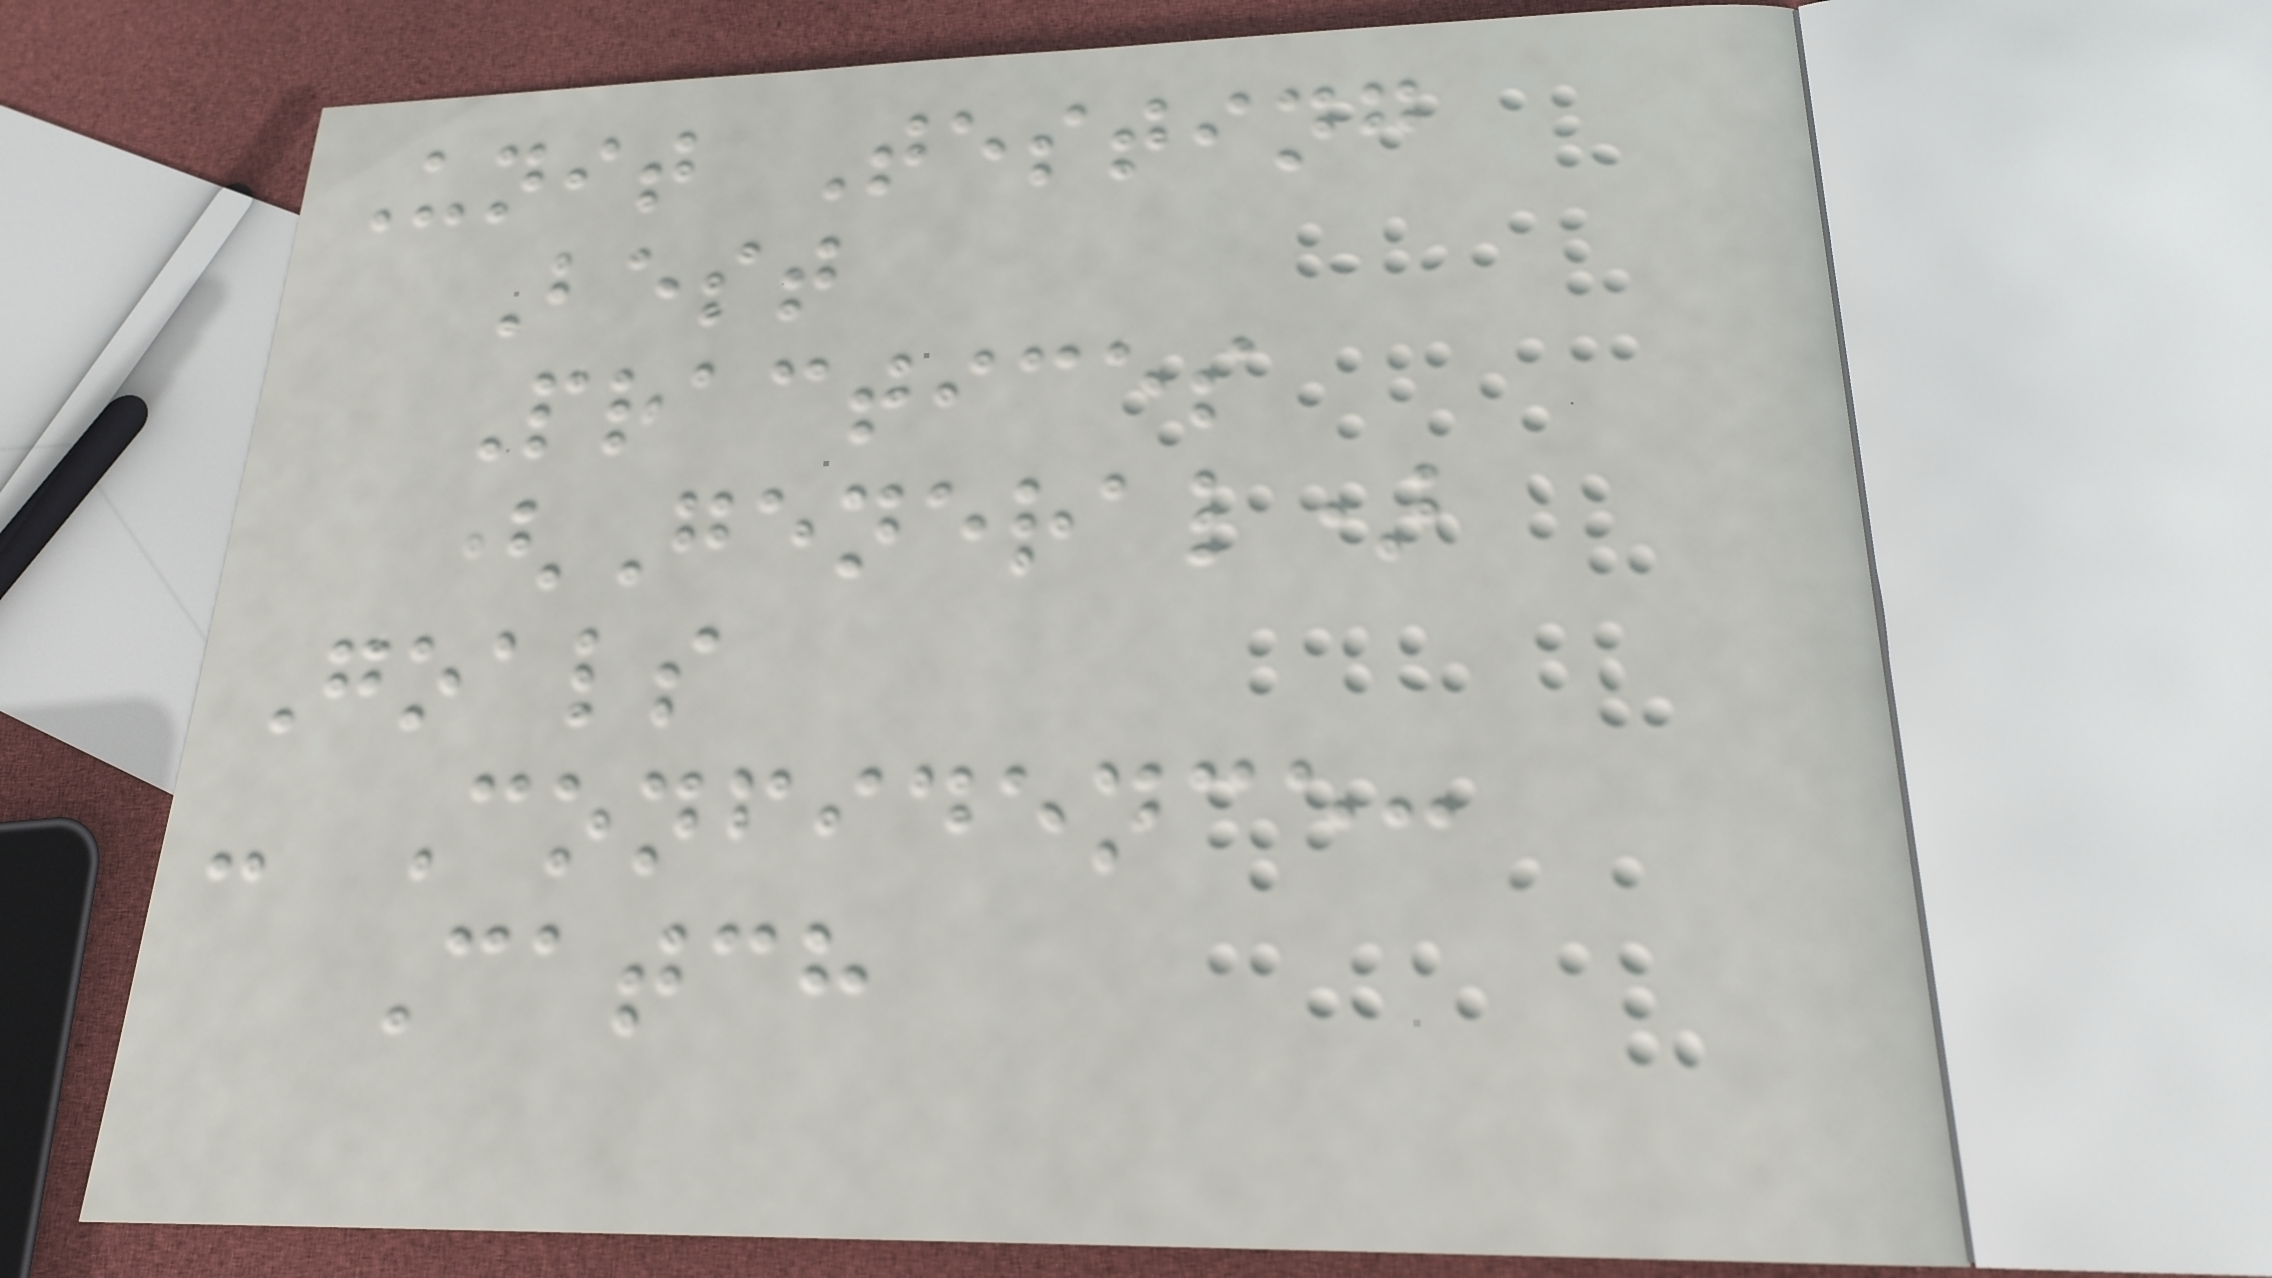Unit Testing
Best
Practices
(General)
Goals
- Confidence:
Catch
